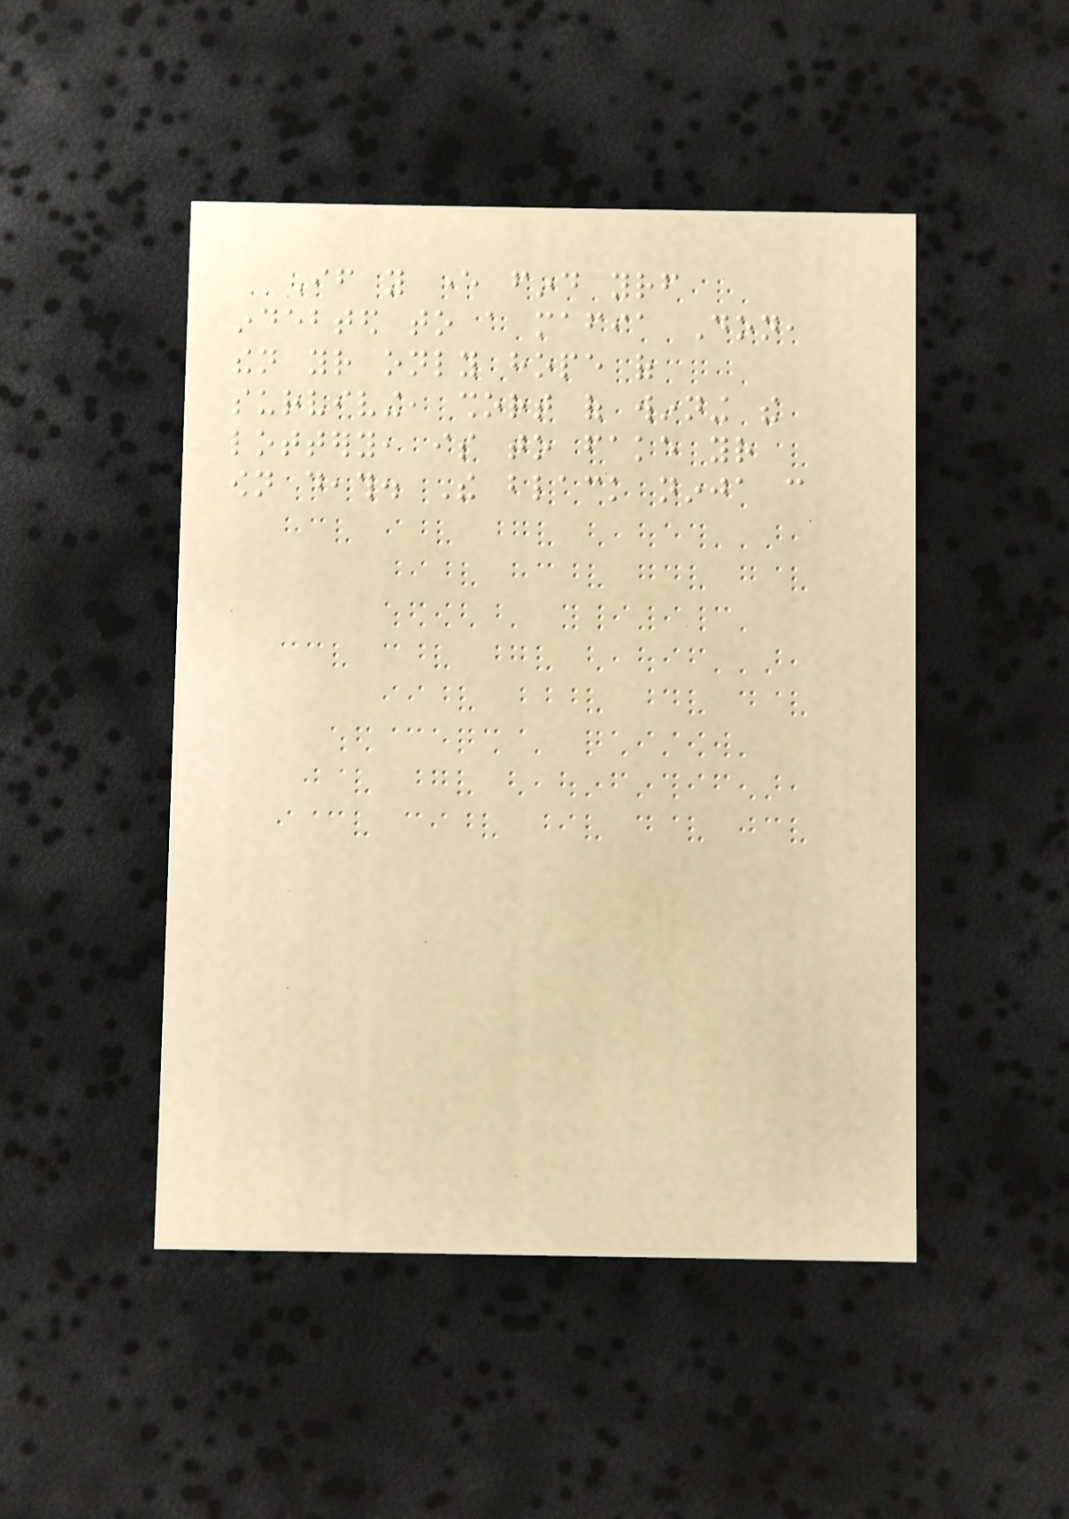If you ever find yourself
indebted to a mafia Don,
then your only hope of
surviving, short of winning the
lottery, is to fake your
own death. The black ninja can
